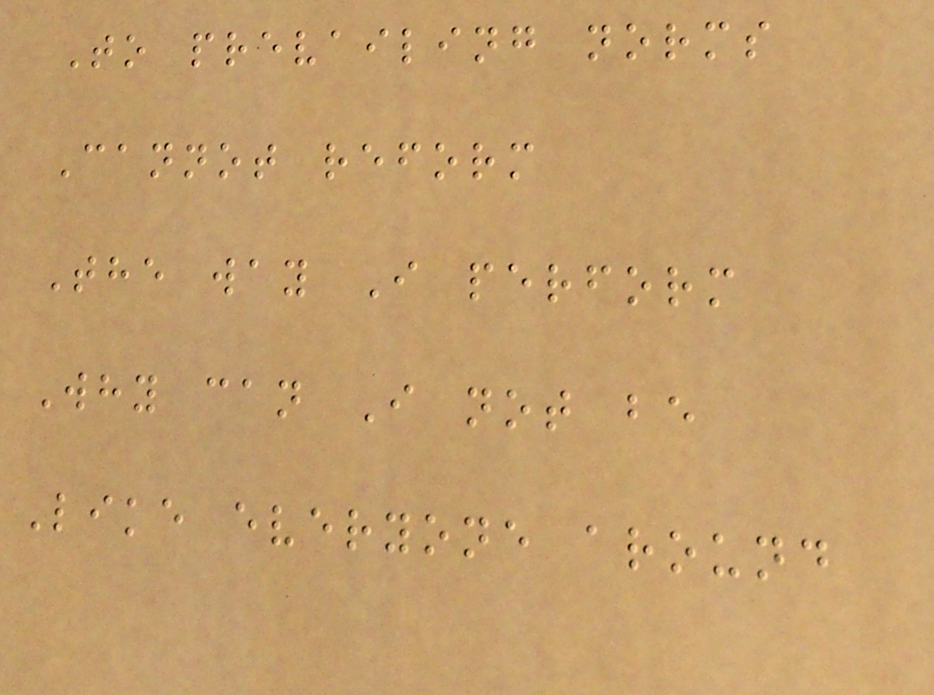To prevailing norms
Cannot reform
The way I perform
Why can I not be
Like everyone around
